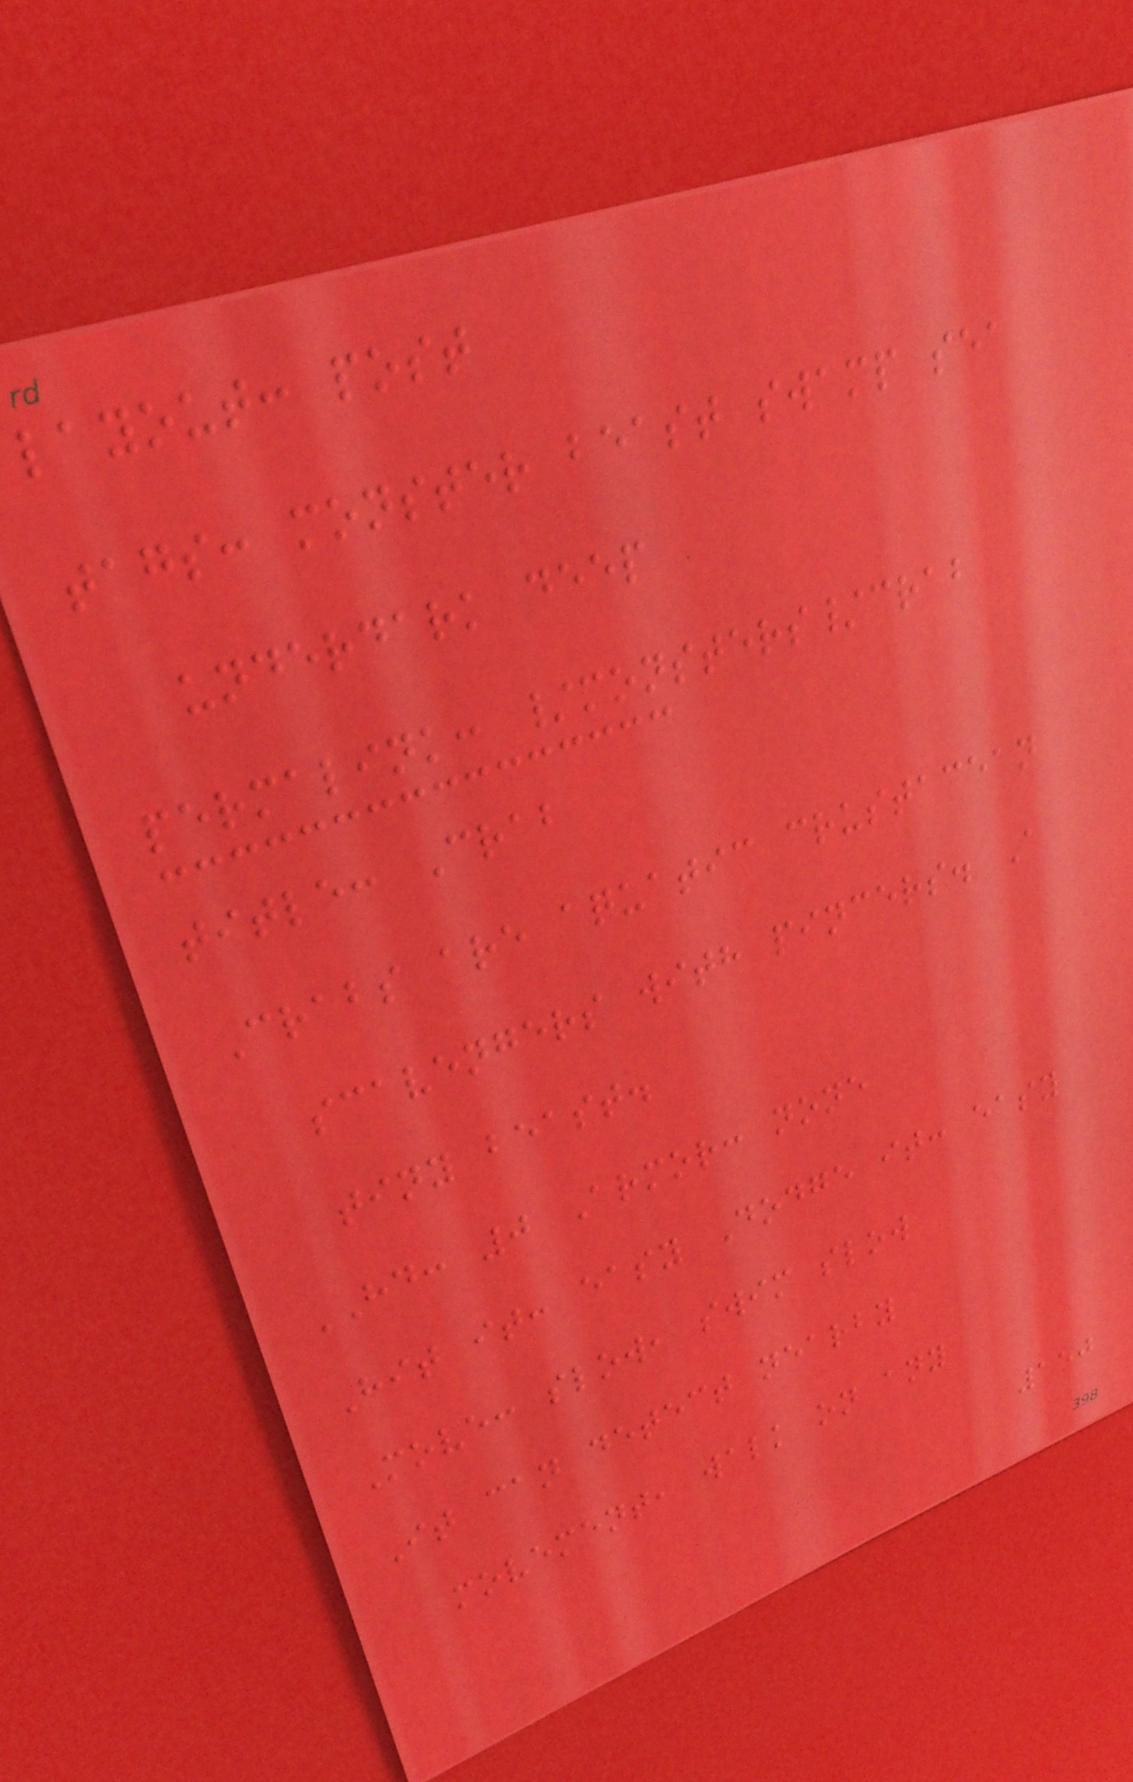layout: post
tags: monster beast swamp sea
underdark deep
permalink: /monsters/crab
title: Crab
Crabs are aquatic crustacean
scavengers with pincers. A
tiny beast.
HD: 0 Armor: none
Hit it: easy Dodge it: easy
Move: slow, swim slow
It can detect nearby
movement, walk on any
150
